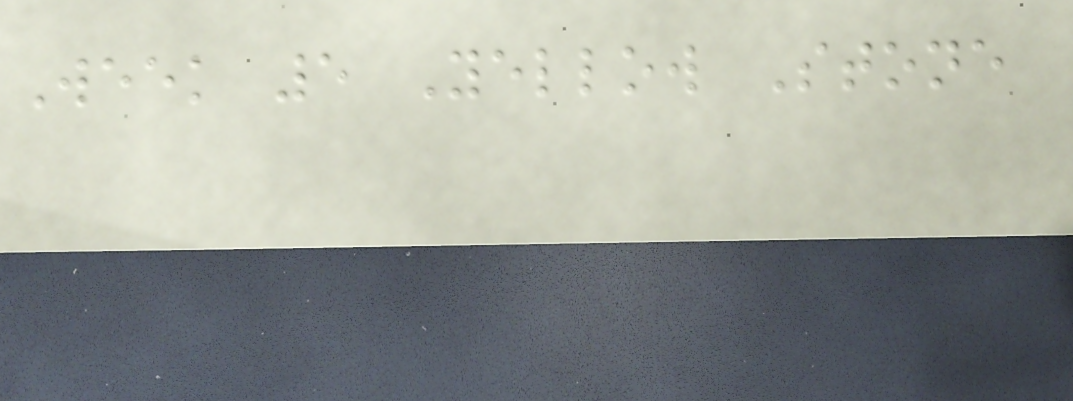Week 5 Yellow Stone
